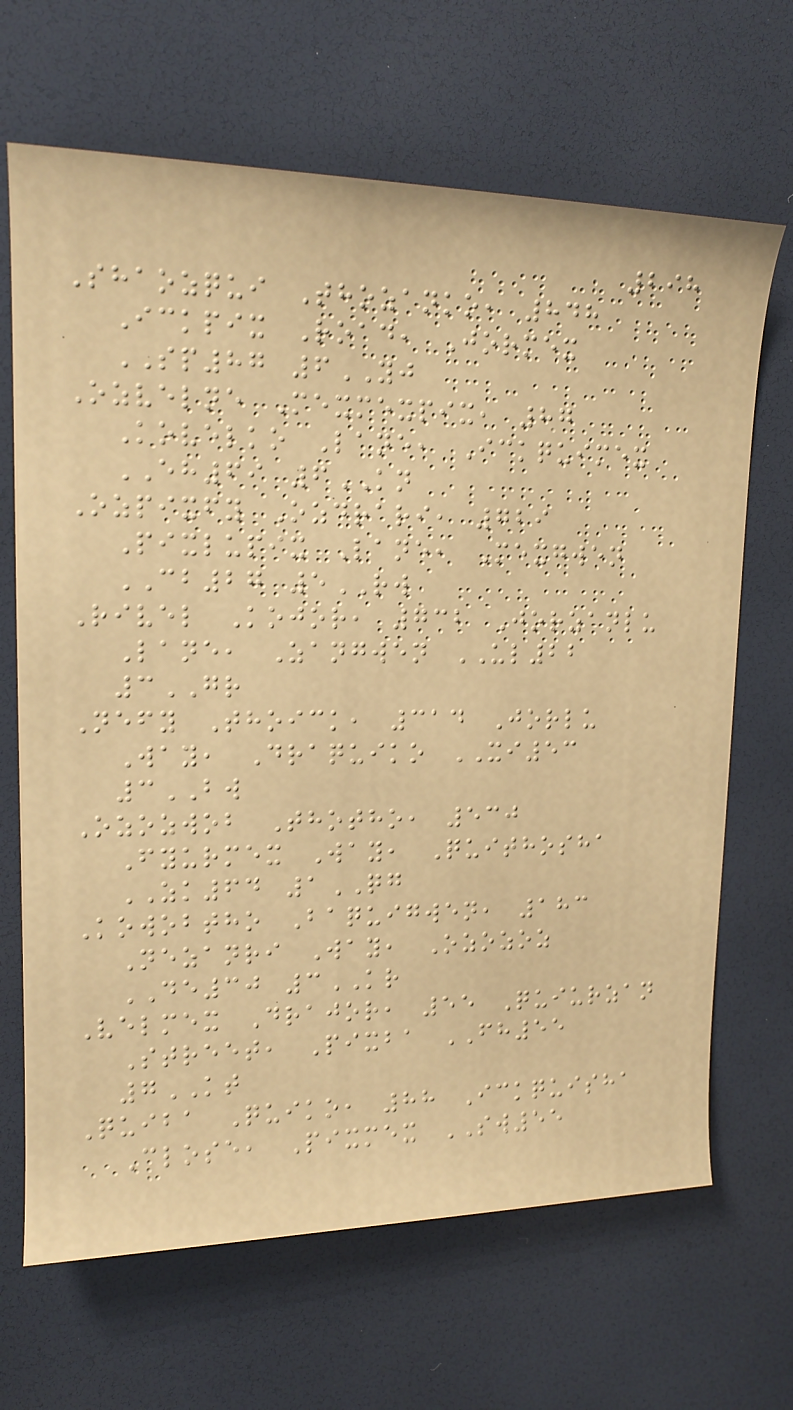298
Shaozqui Thozanko, 848
Ickpix Road, Jormex
SP87 6YJ
Ozvelne Mexmexpix, 87
Kovelko Lane, Ickquimex
EH69 6KN
Ozpixfy Ozdrari, 729
Pixlupix Lane, Mexgwen
CB27 5RW
Rivel Kojor, 732 Jorzanlu
Lane, Zangwen UL22
3GR
Nefy Thoick, 314 Jorlu
Way, Draquiko XI53
3BW
Ozozwob Thotho, 530
Fyurmex Way, Quithosha
ZK64 1QG
Kowobtho Baquigwen, 183
Nezanri Way, Ozozoz
DE30 3KR
Velmex Drajor, 55 Quiurzan
Street, Pixba FH55
7KT
Quiba Quiko, 88 Ickquisha
Close, Pixmex SW55
